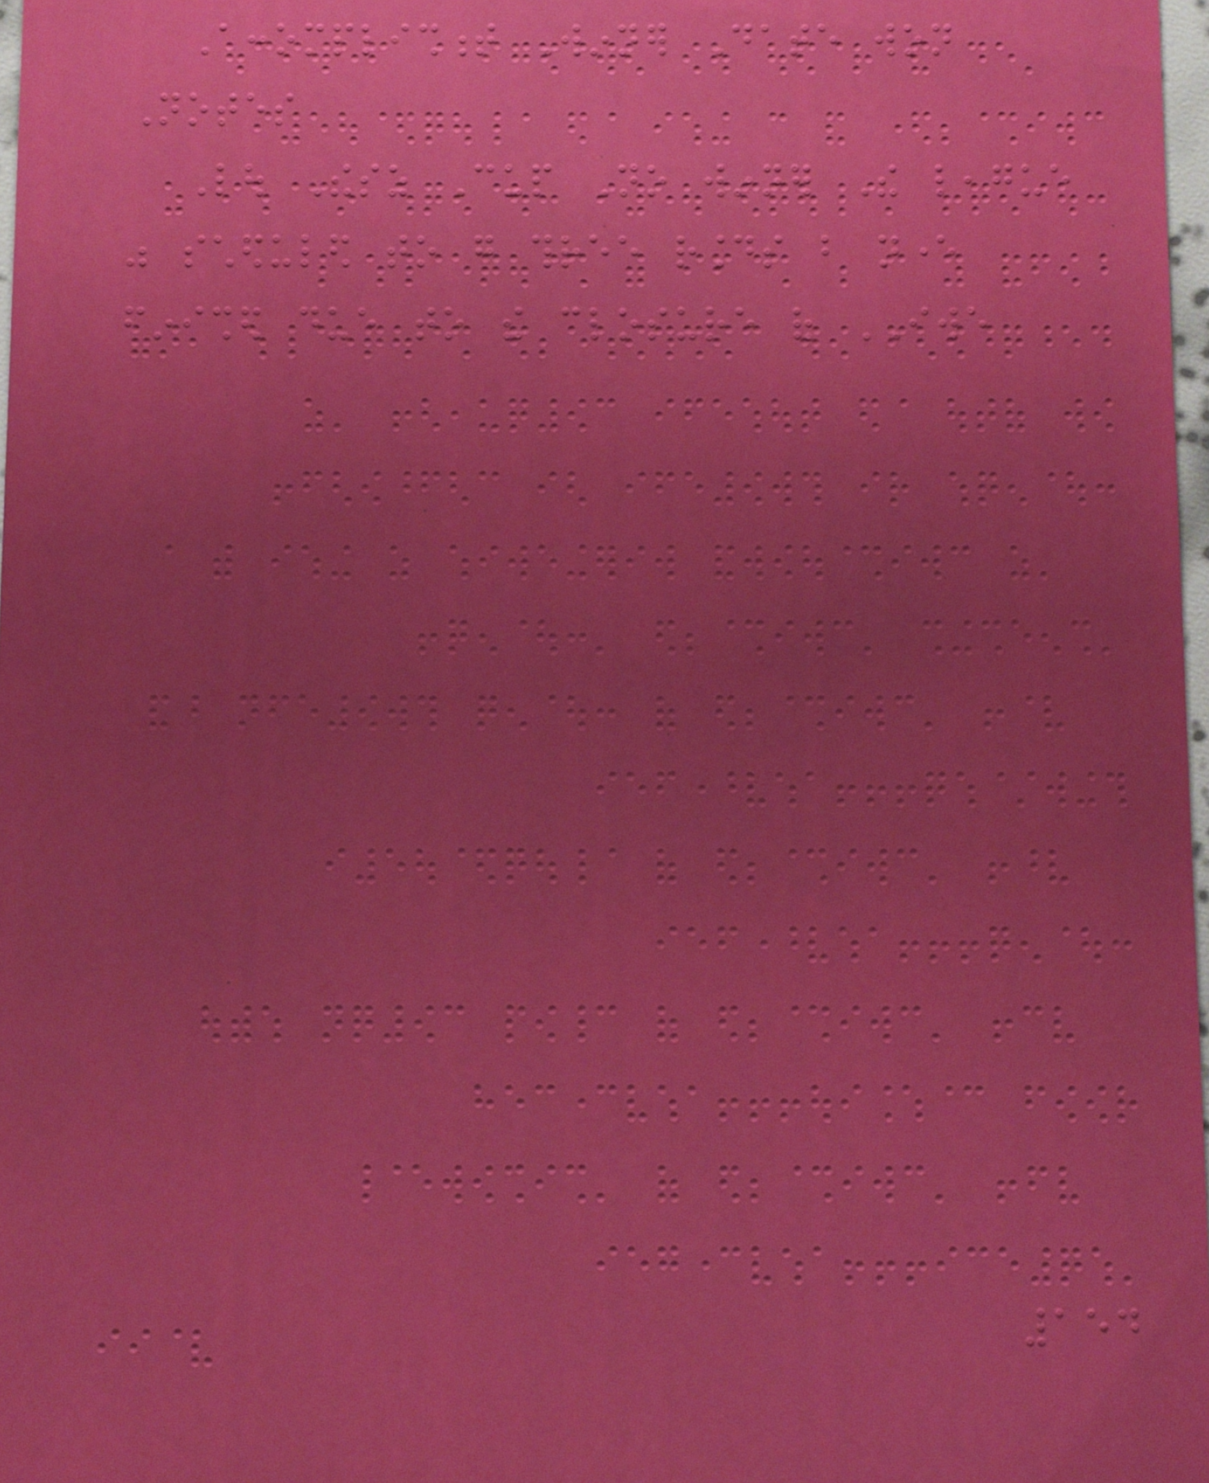Accomplishment Winner Date won
Notes
Lou Thesz Cup No winner The league
was scheduled to go three rounds but never
finished due to the closure of IWE
154
